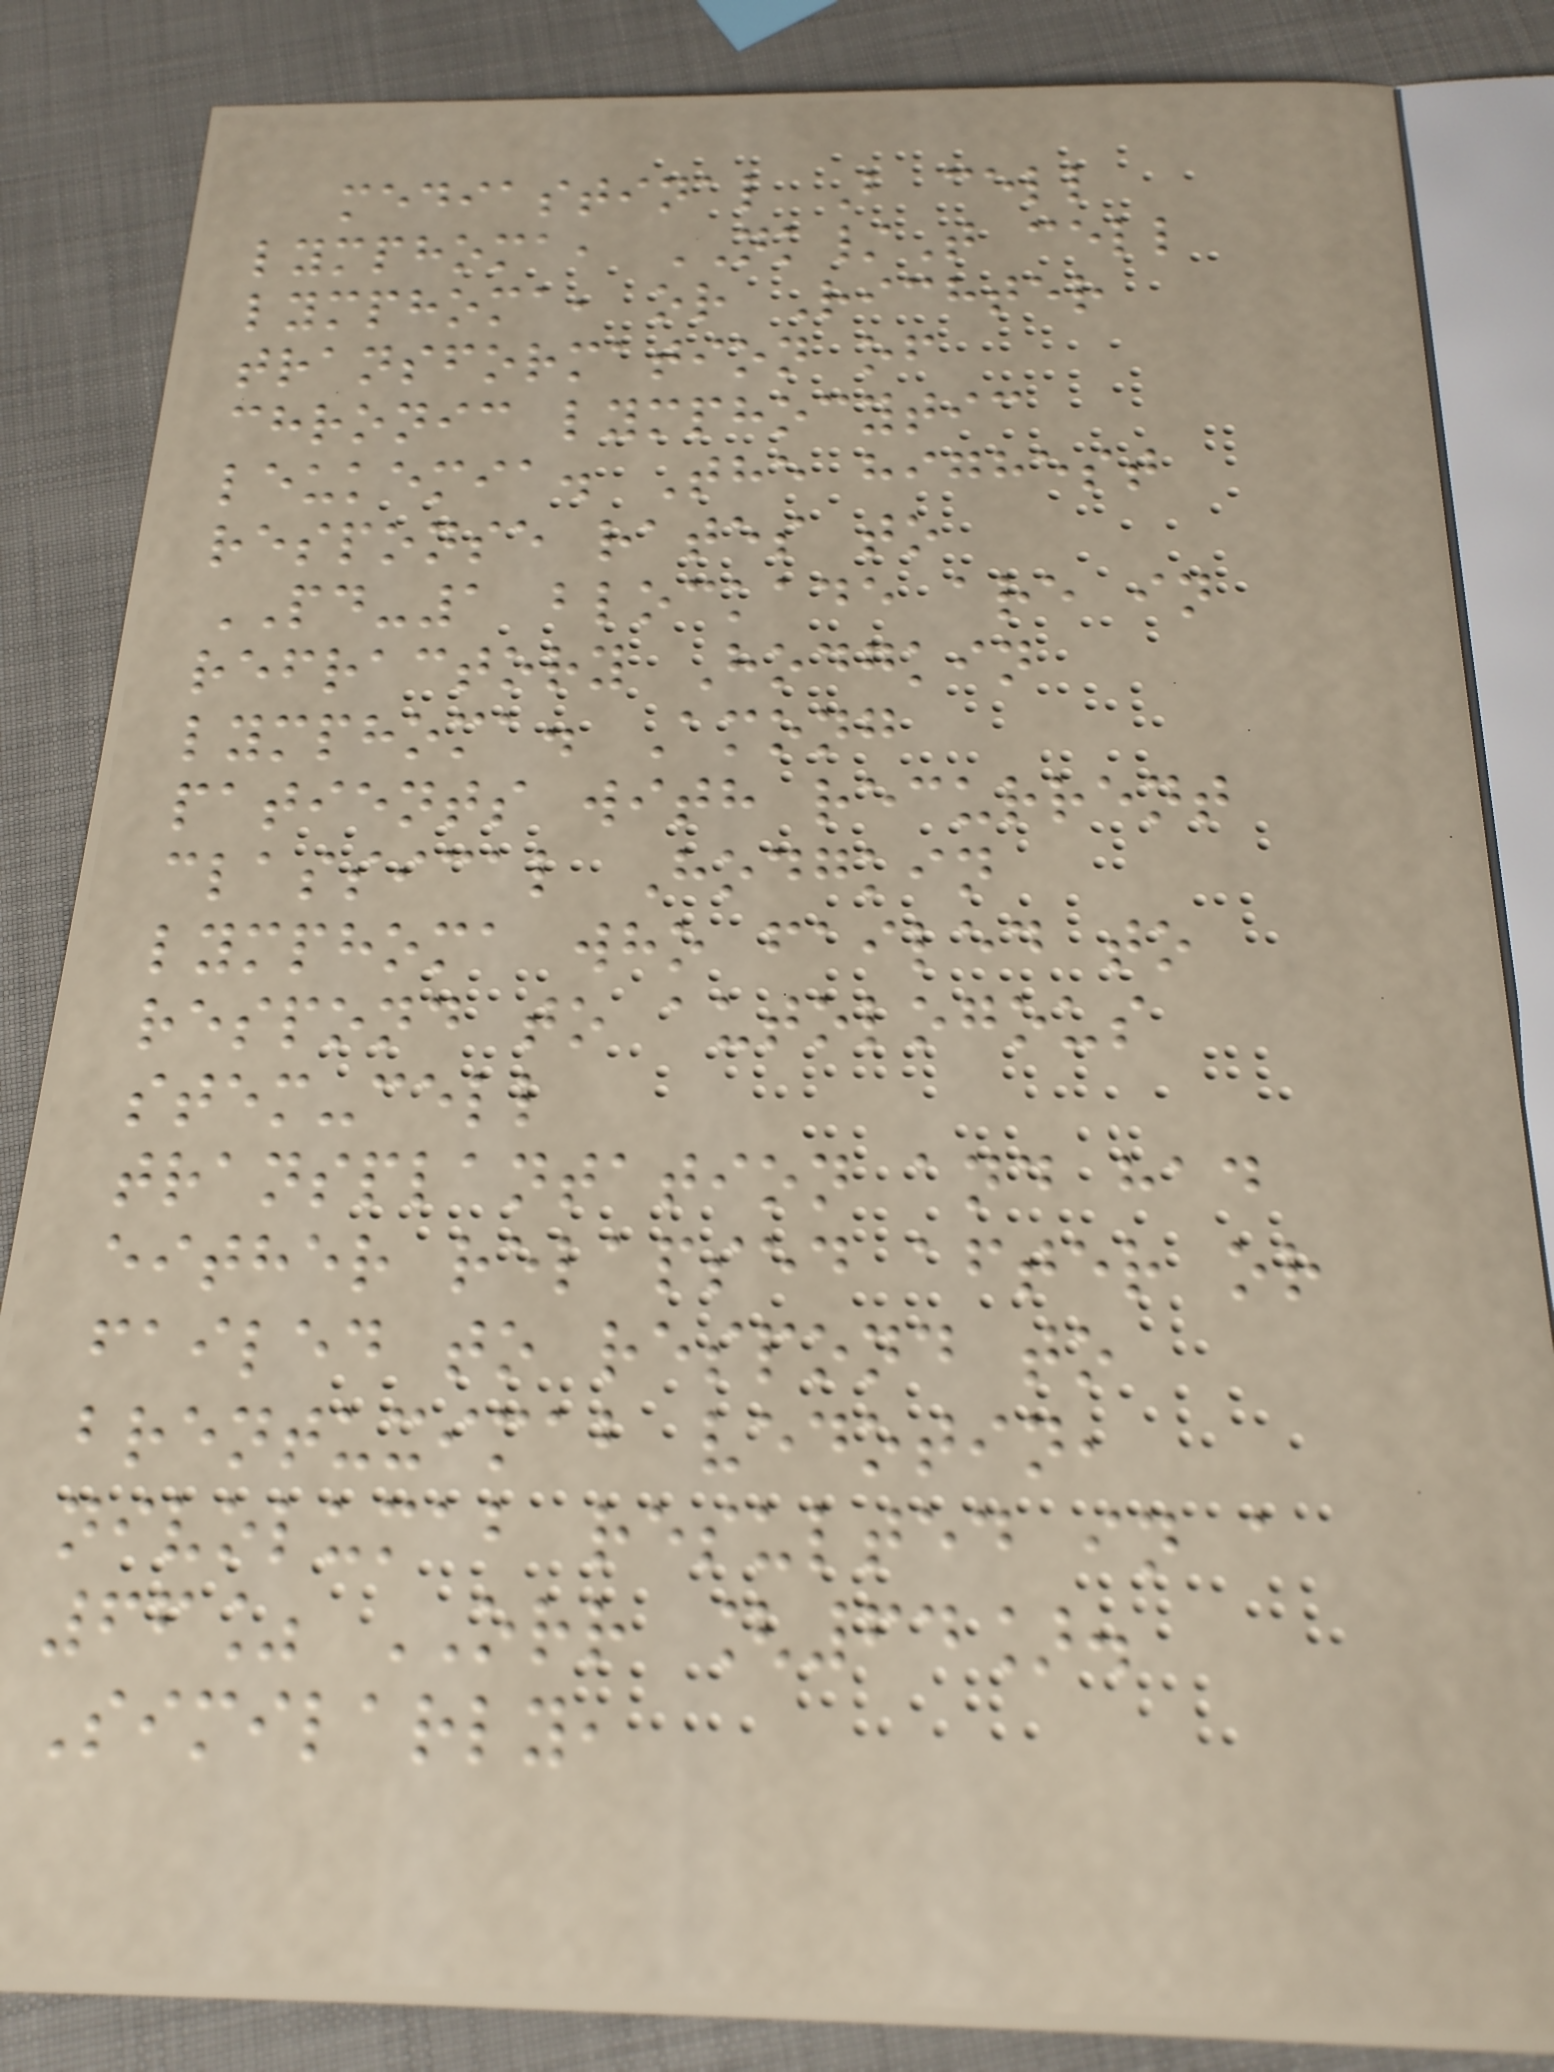mediastinal B cell
lymphoma, NK/T cell
lymphoma, or Richter
transformation of
chronic lymphocytic
leukemia. The highest
response rates to
PD-1 blockade are in
refractory Hodgkin
lymphoma. Among
patients with recurrent
classical Hodgkin
lymphoma who failed to
respond to autologous
stem-cell
transplantation and had
either relapsed after or
failed to respond to
brentuximab vedotin,
nivolumab resulted in a
66% ORR [64].
Similarly,
